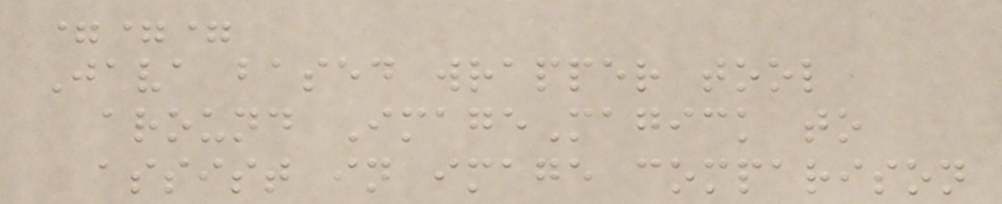===
Java based wrapper tool
around ImageMagick to
assist in image comparison
